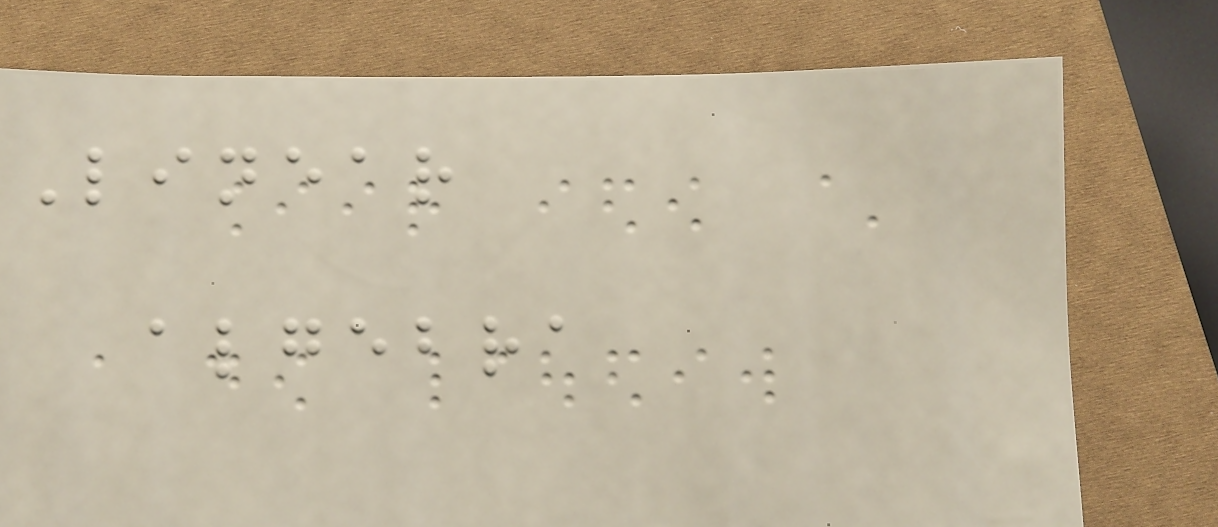Linear
algebra
